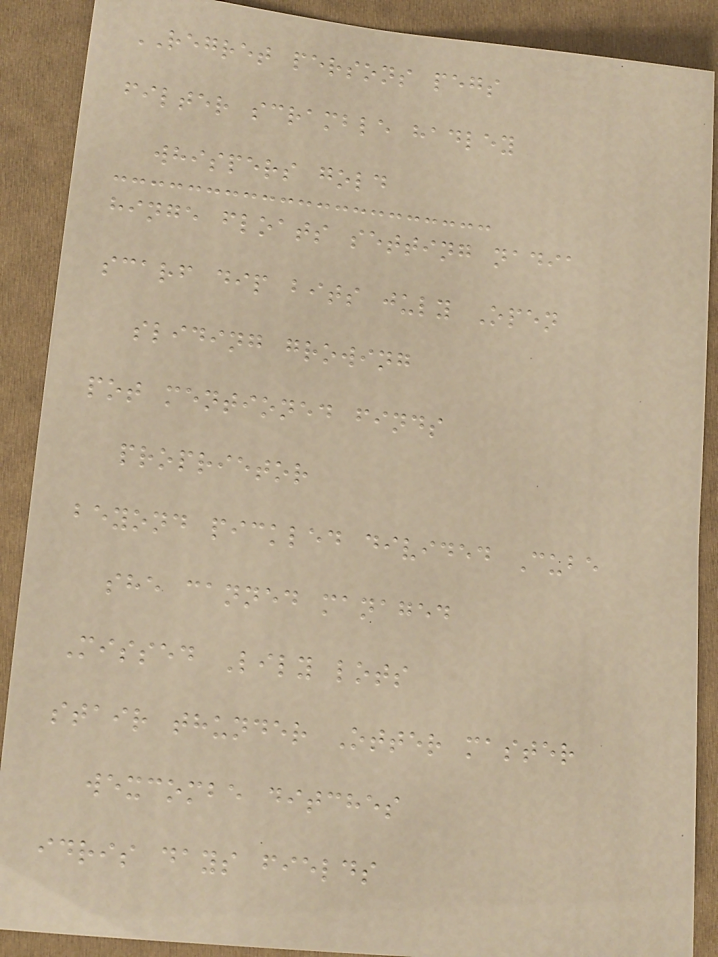REGRET persons pegs
filter scramble hadley
whispers gold
hinge floats setting nadia
scarf dip bits july Open
sliding growing
pot mentioned finds
proprietor
beyond pickled divided Cube
she canned managed
Missed Lily lots
stair thunder Otter master
wexcombe ditches
idris days fields
